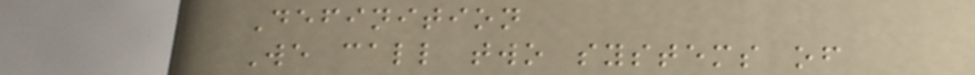Definition
We call two systems of
